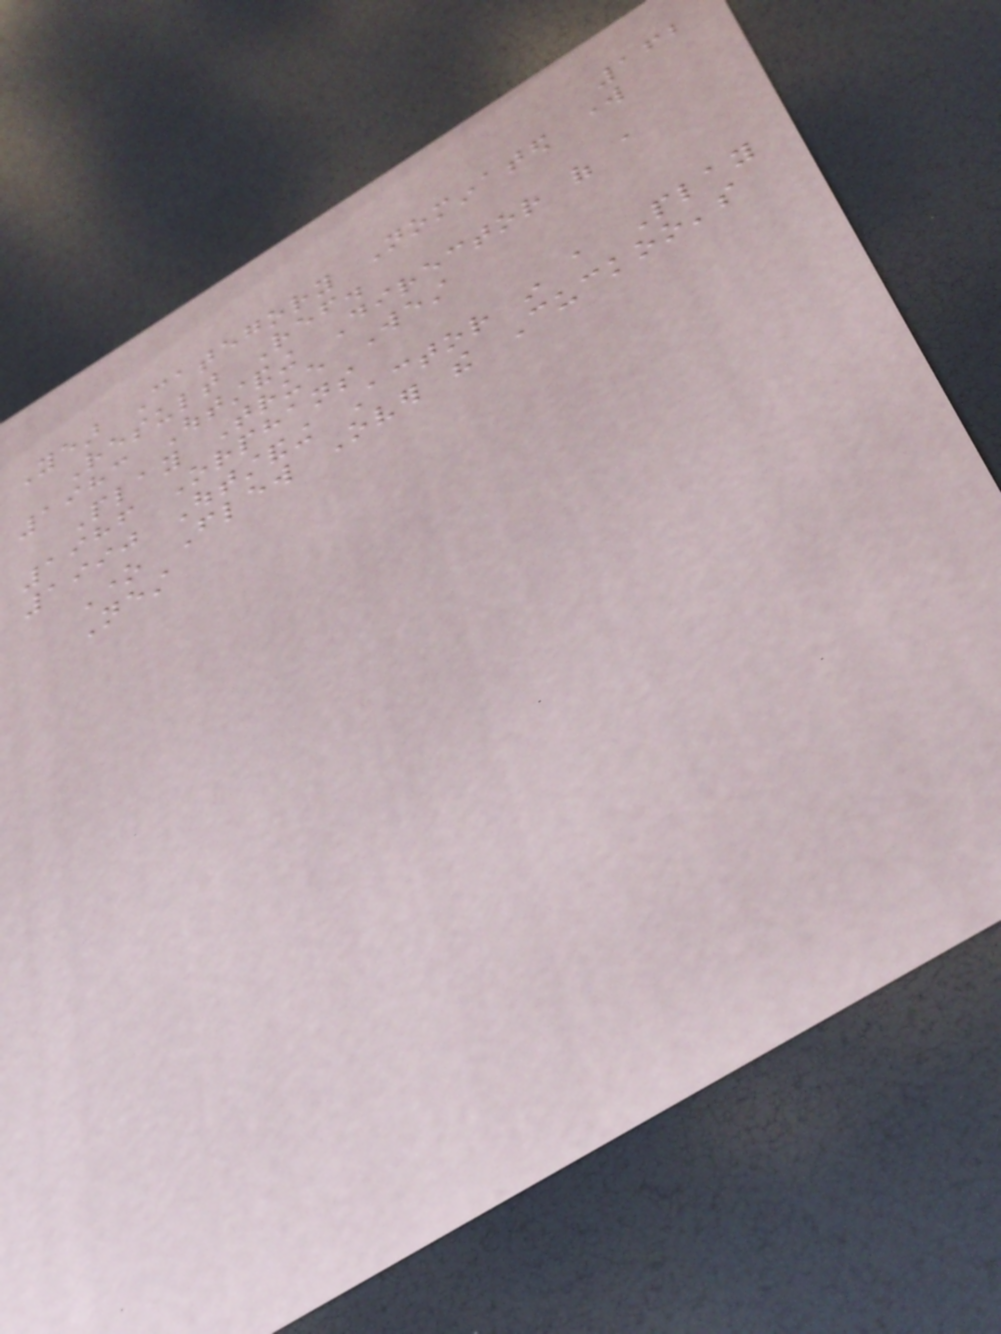162
Year Category Nominated work
Result Ref.
1983 Outstanding Director of a
Play True West
1986 Orphans
1990 Outstanding Actor in a Play
One Flew Over the Cuckoo's
Nest
